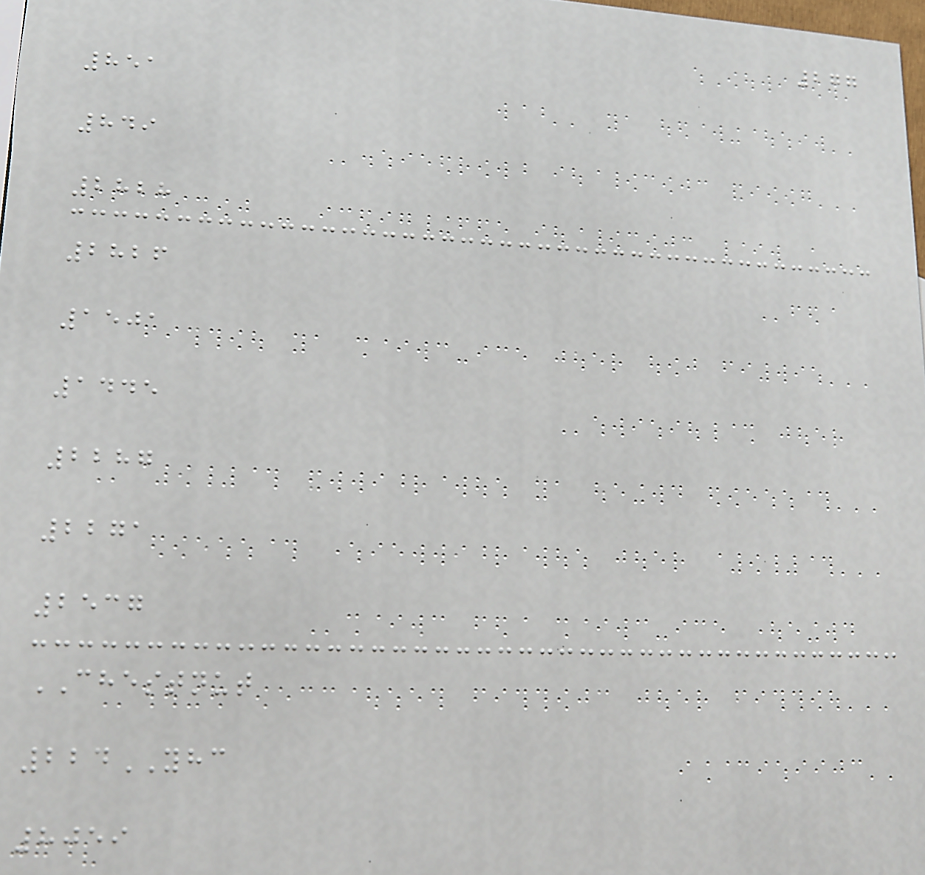277
851
849
2828
2826
1501
1445
2287
2271
2537
CHESTNUT
224YHC
8059
